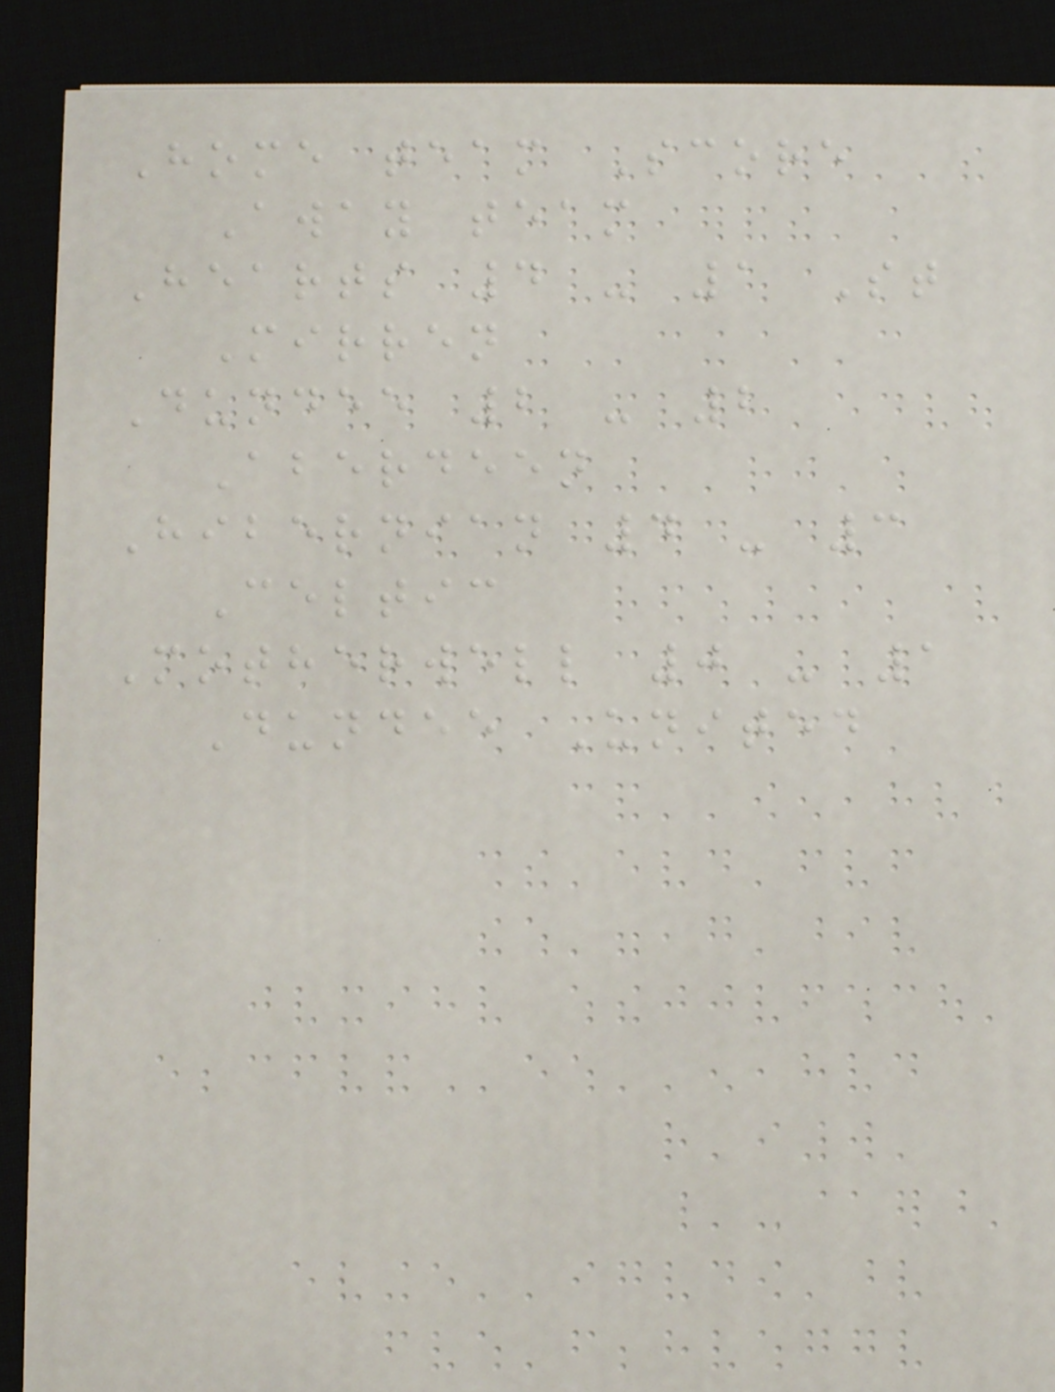Home team Score
Away team
Hearts 4 - 1 St
Mirren
Dundee 2 - 2
Aberdeen
Hibernian 4 - 3
Celtic
Motherwell 0 - 1
Dundee United
